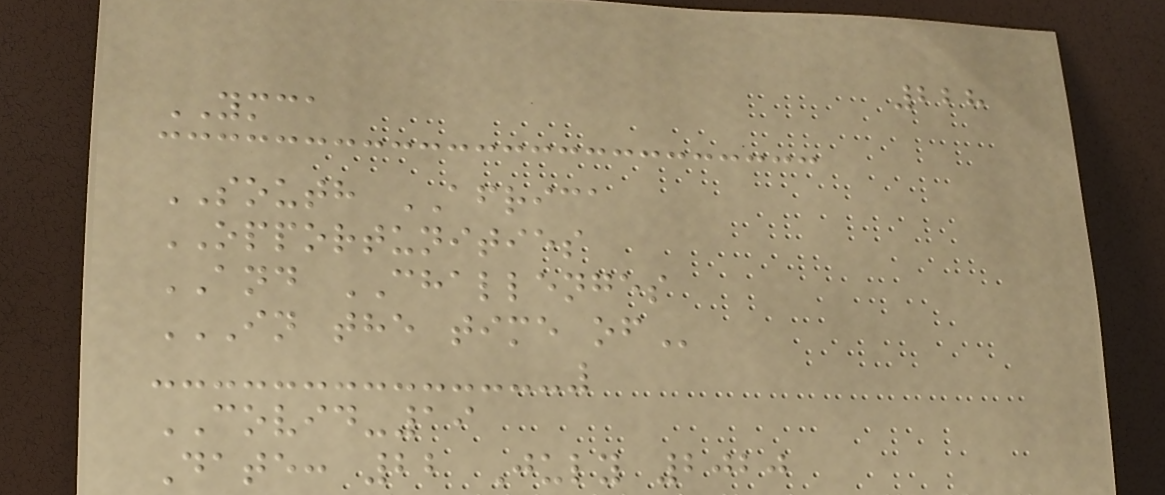228
YMCA
SOUTH AFRICA
OPPORTUNITIES
AND CHALLENGES
IN THE TIME OF
COVID-19
Date: 22 July 2020
